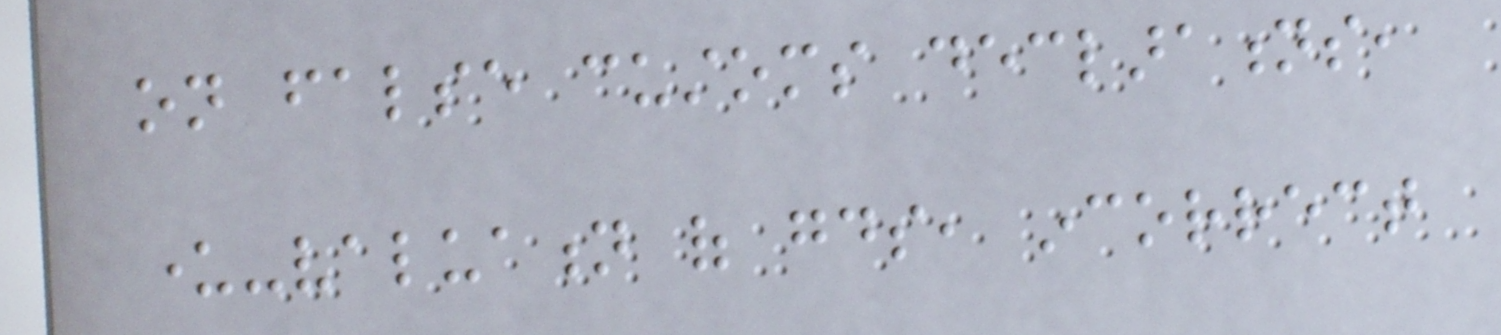on false customs declarations,
under-valuation of goods, incorrect
